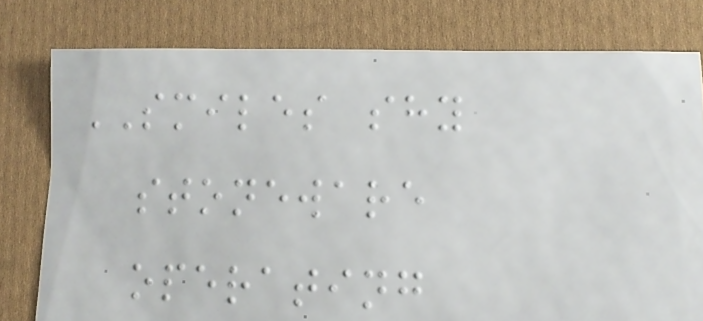SMILES shy
stoneware
operating
